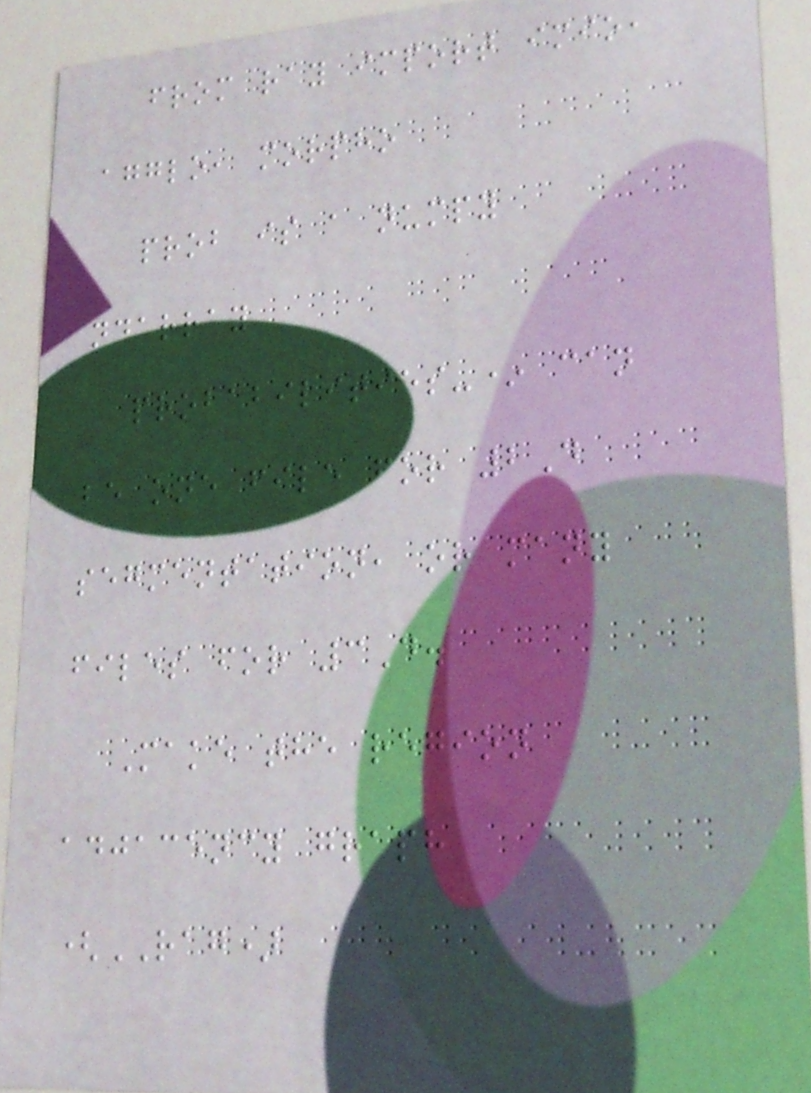from ray import imio,
agglo, morpho
prob is a numpy
ndarray
probabilities-* can
be one file for 2D
segmentation, or many
files for 3D.
Make the region
adjacency graph
(RAG)
